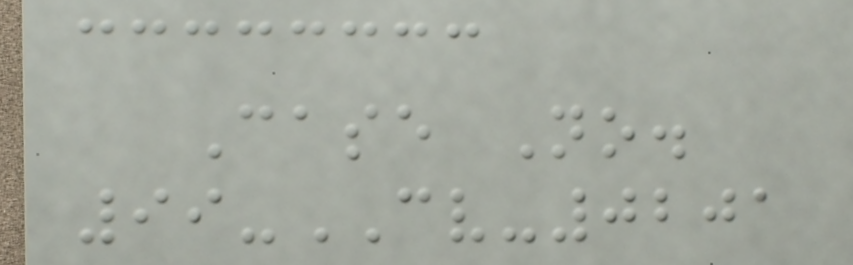Case No.
99-CV-0201
